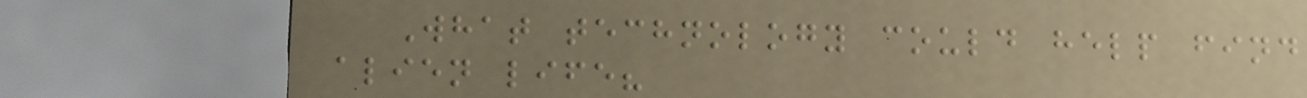What technology could help find
alien life?
